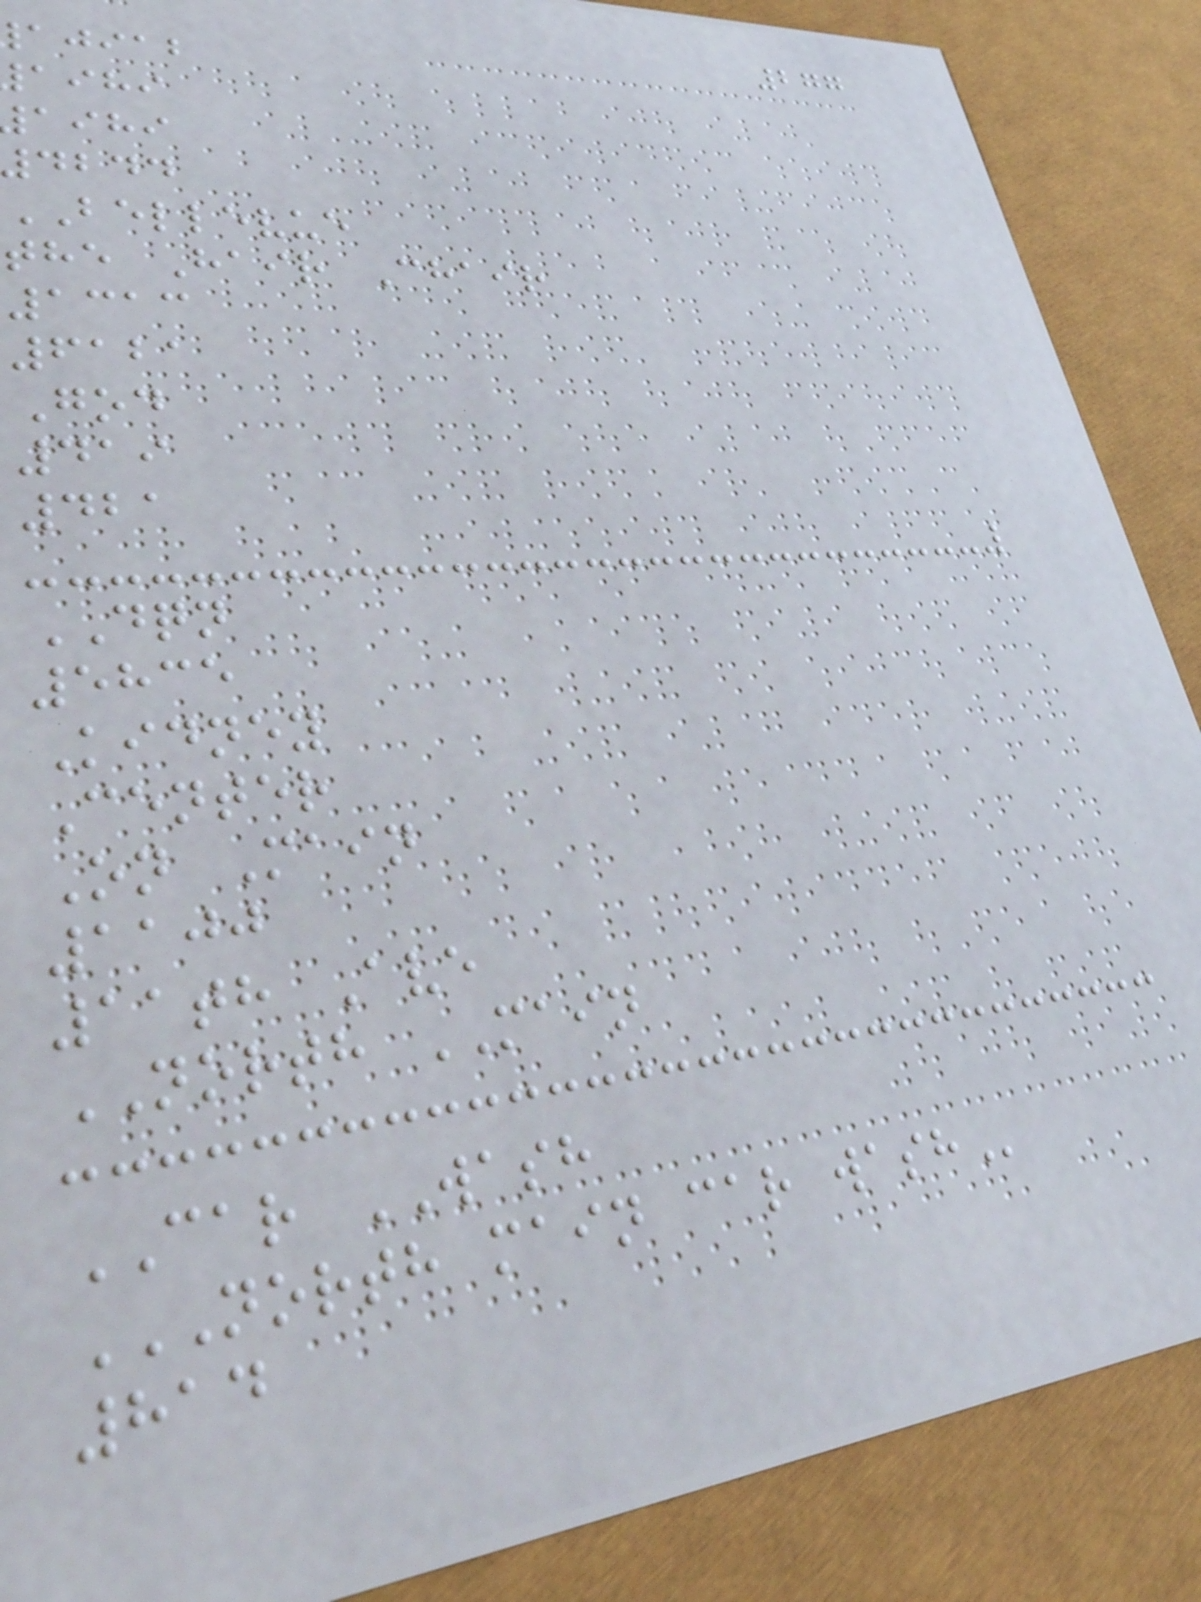277
ajiab
aihi
aihi
dbdd
BELLEVUE
the Hair Chair
1313
6121
God
419
421
DQN
5835
Kidney
Center
On Main
1100
11th Ave
NORTH MAIN
CAR WASH
NORTH MAIN CAR WASH
814
